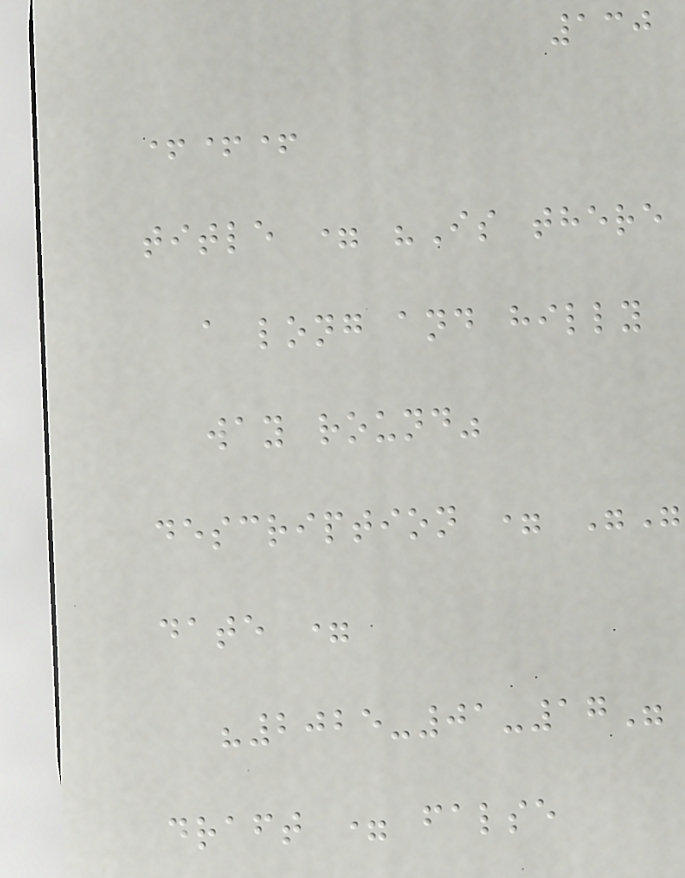130
+++
title = "Is there
a long and hilly
way round"
description = ""
date =
"2025-01-17"
draft = false
